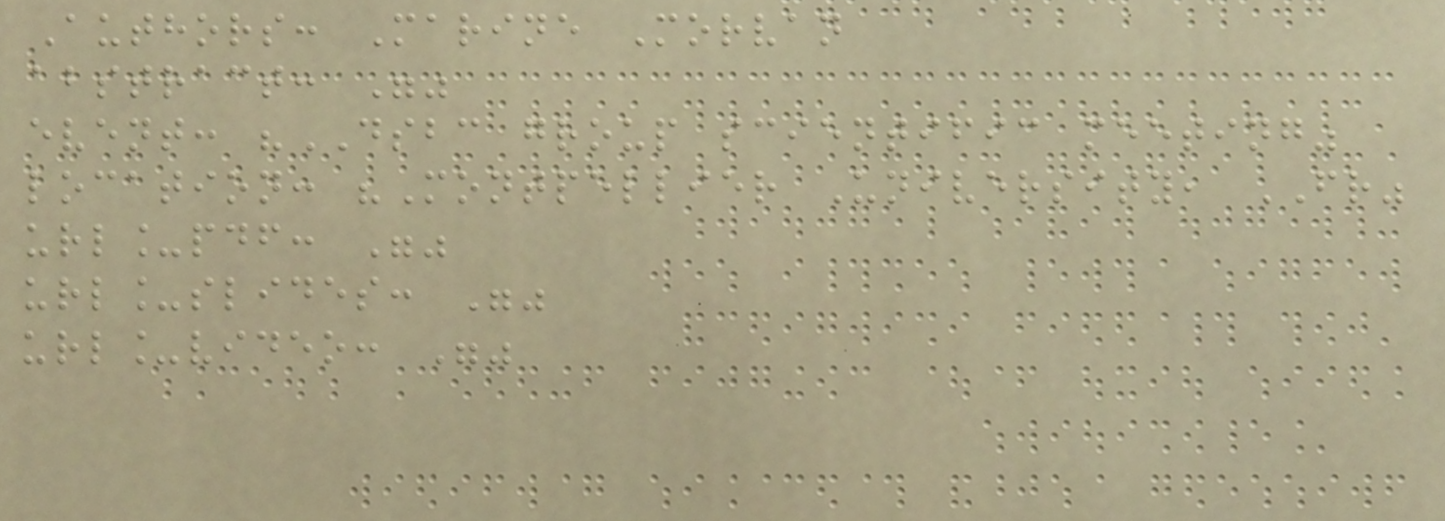Authors: Marine Morvan
abstract: ""
event: "DSBC group scientific meeting"
location: "Montpellier University, FR"
url_pdf: ""
url_slides: ""
url_video: ""
